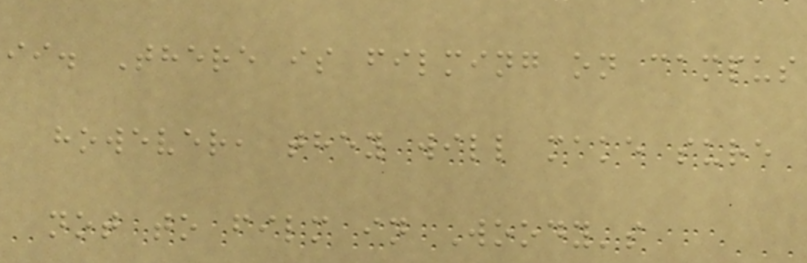ii. There is filming on campus
however, they will make sure
not to film in Woody's
